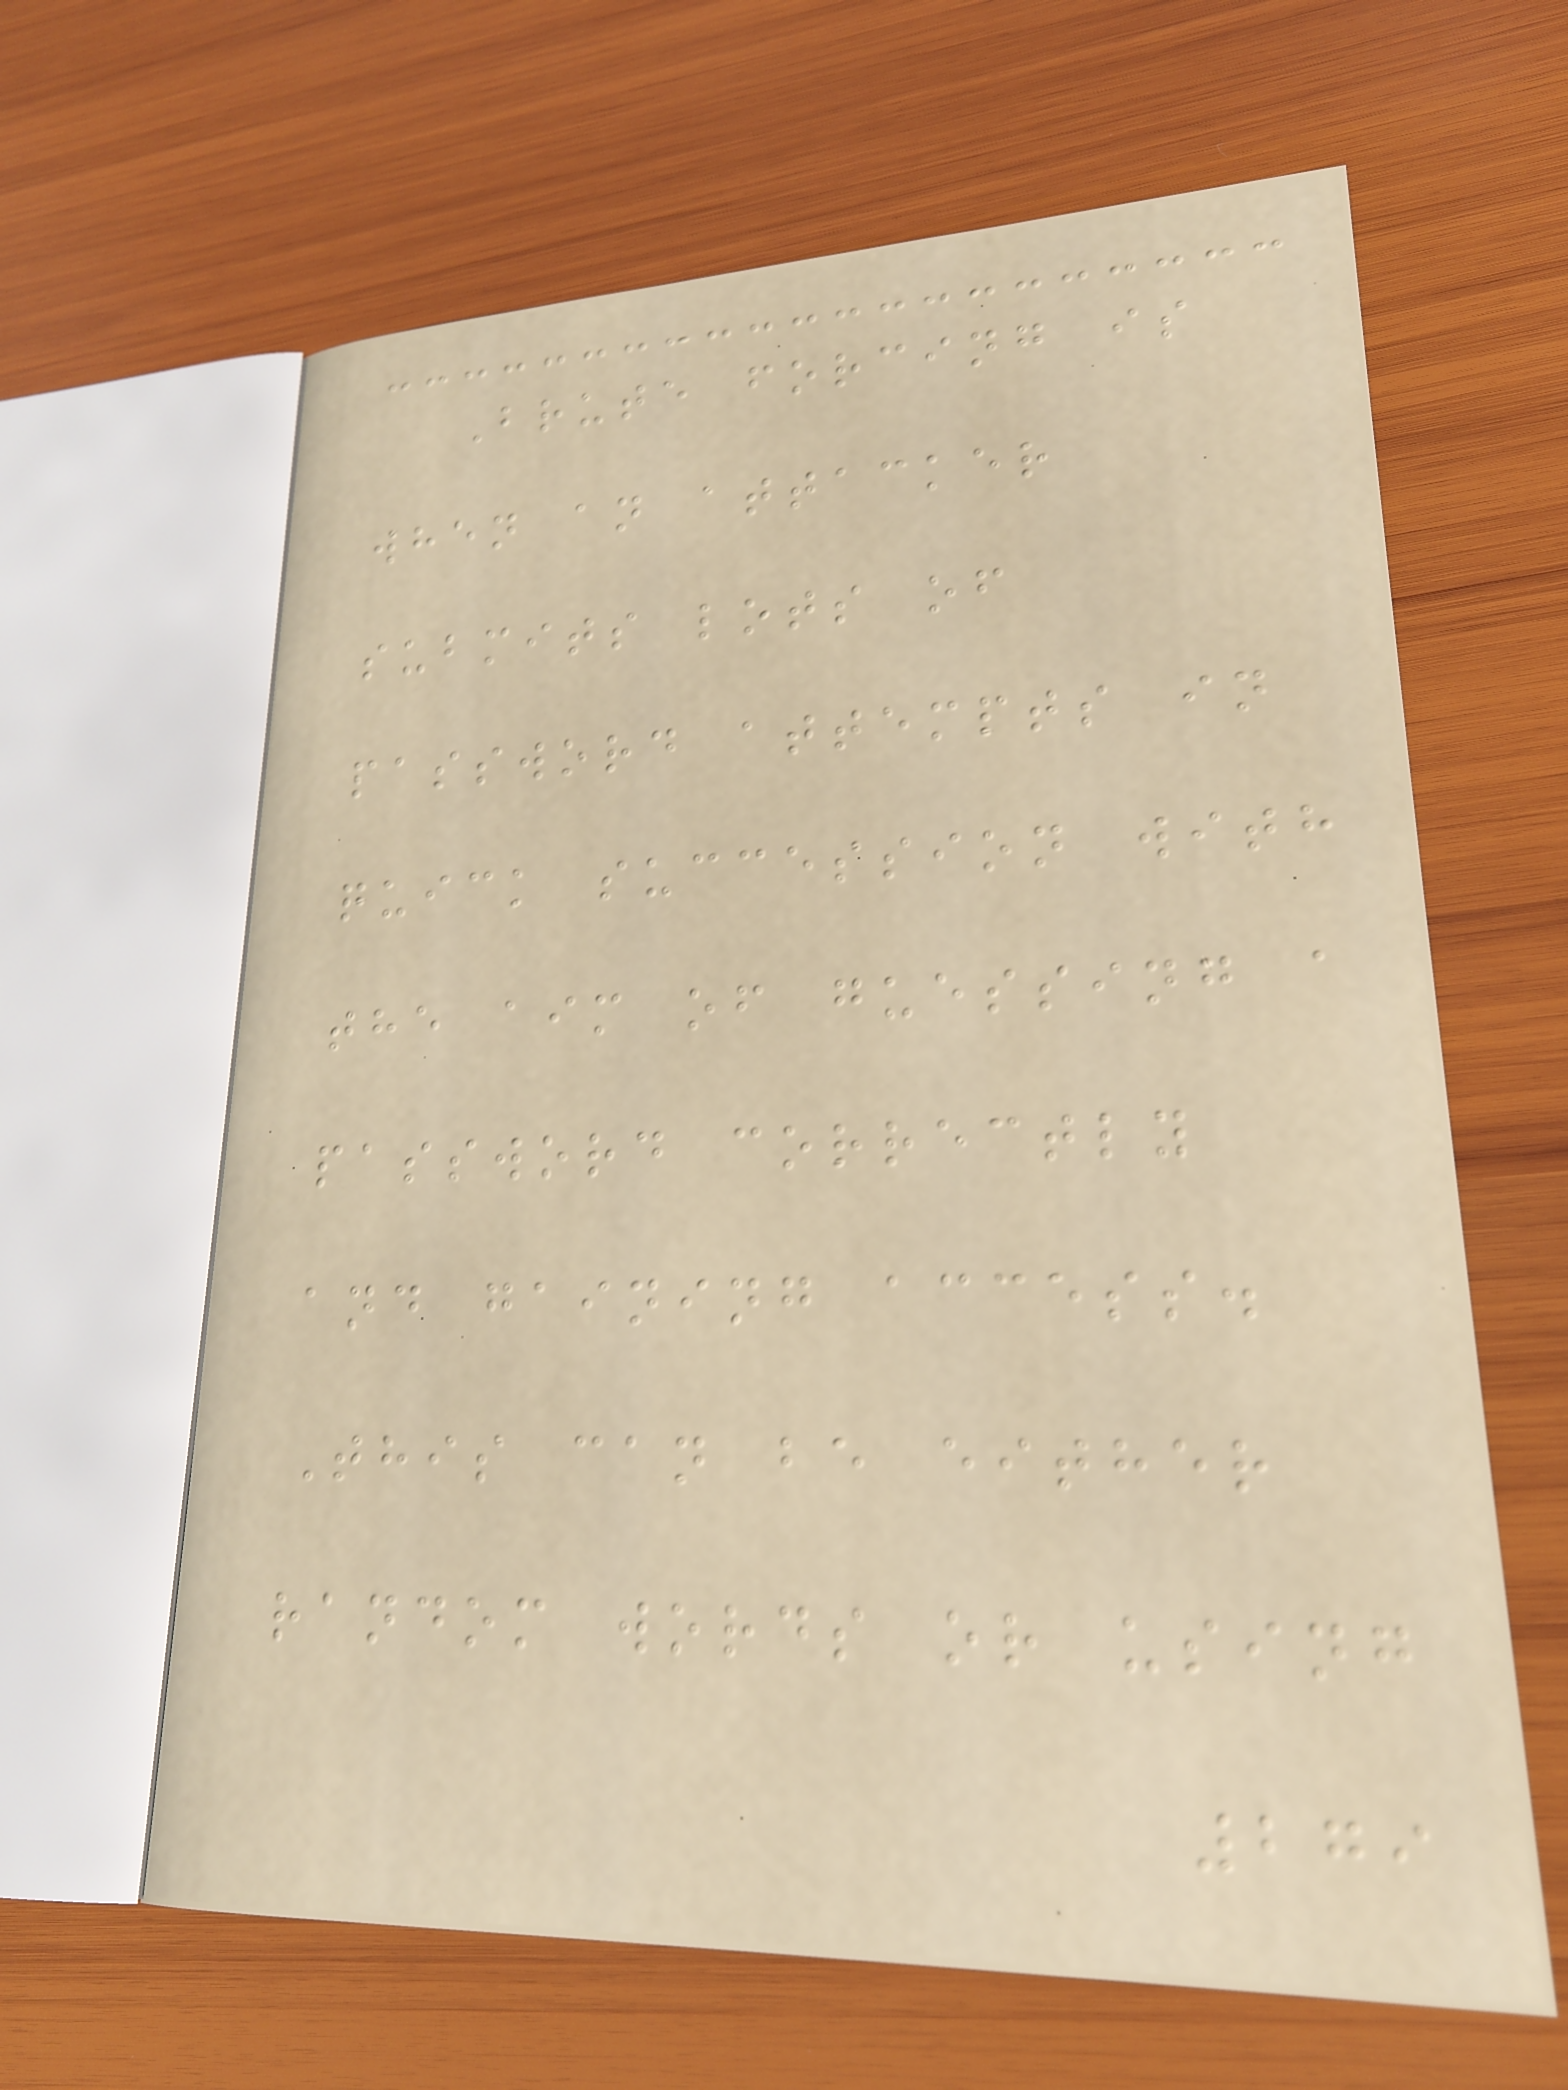Brute forcing is
when an attacker
submits lots of
password attempts in
quick succession with
the aim of guessing a
password correctly
and gaining access.
This can be either
random words or using
279
